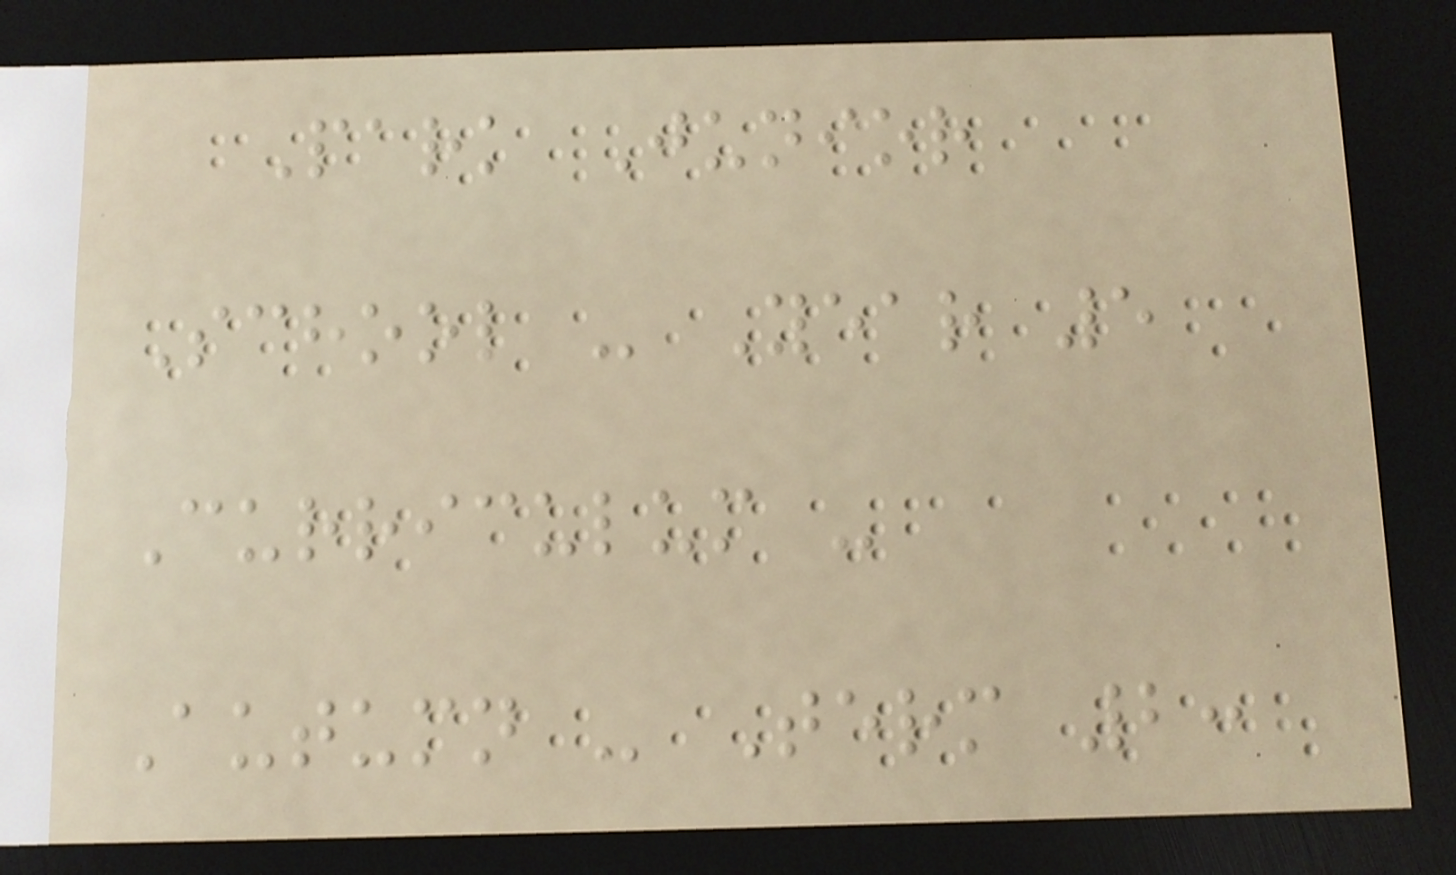Park Junior
School - Year 5
Curriculum -
Autumn - Term 2:
